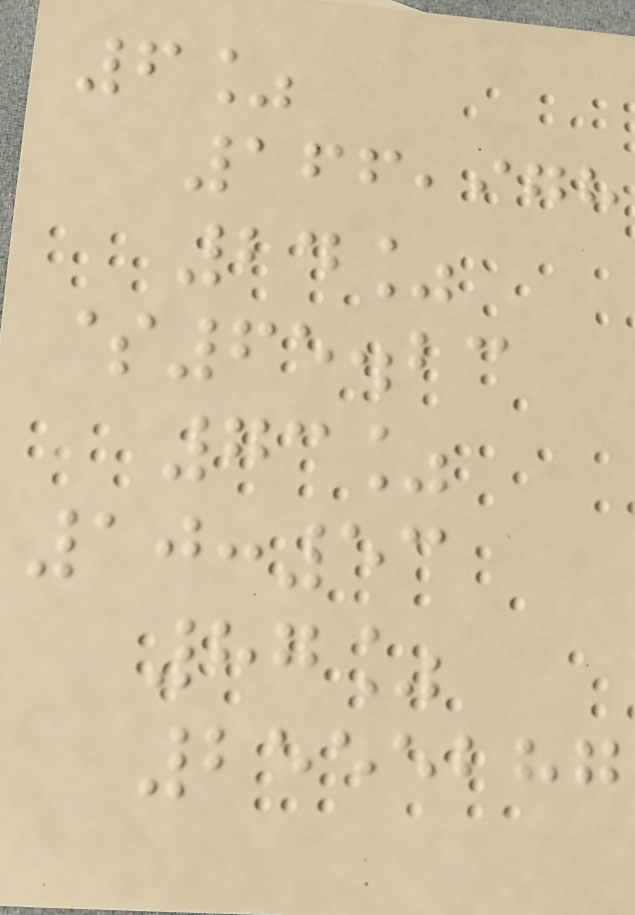6%
166,978
24%
$65.23
73%
10:53
87%
2555287
